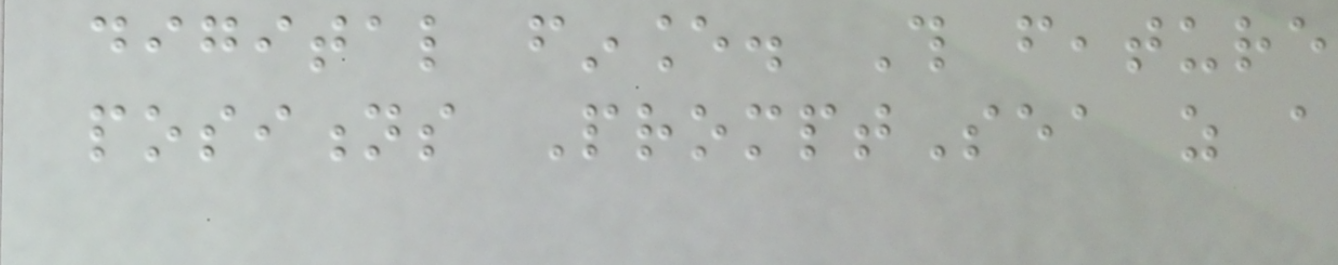digital finance. This feature
positions PromptSea as a
